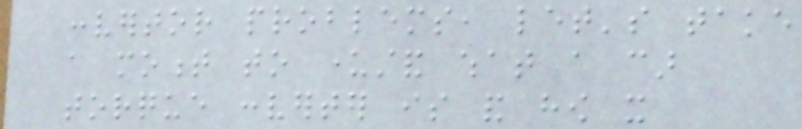convertor problems, let's take
a moment to understand what a car
torque converter is and how it
